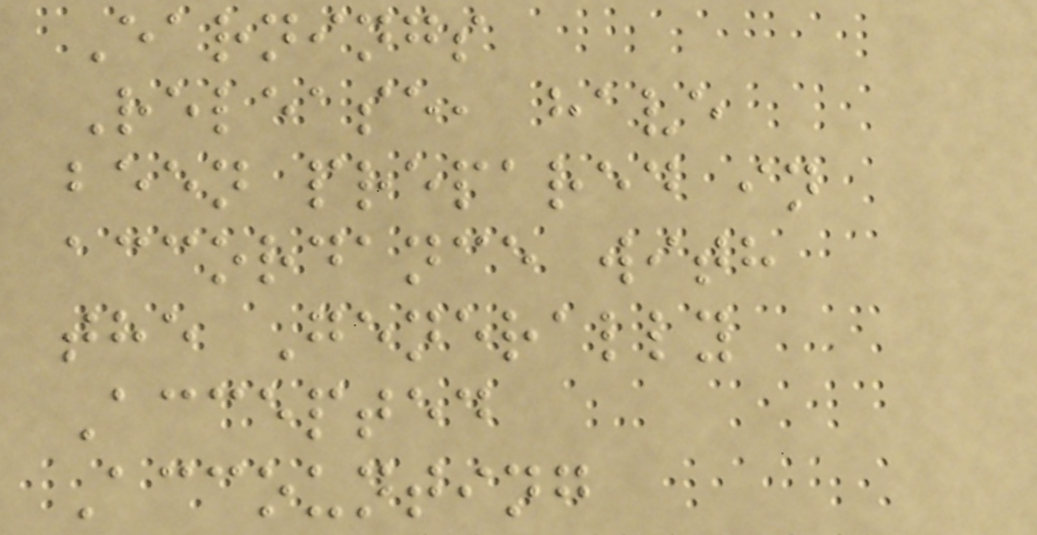Earnings
Release, have
been prepared in
accordance with
the Generally
Accepted
Accounting
